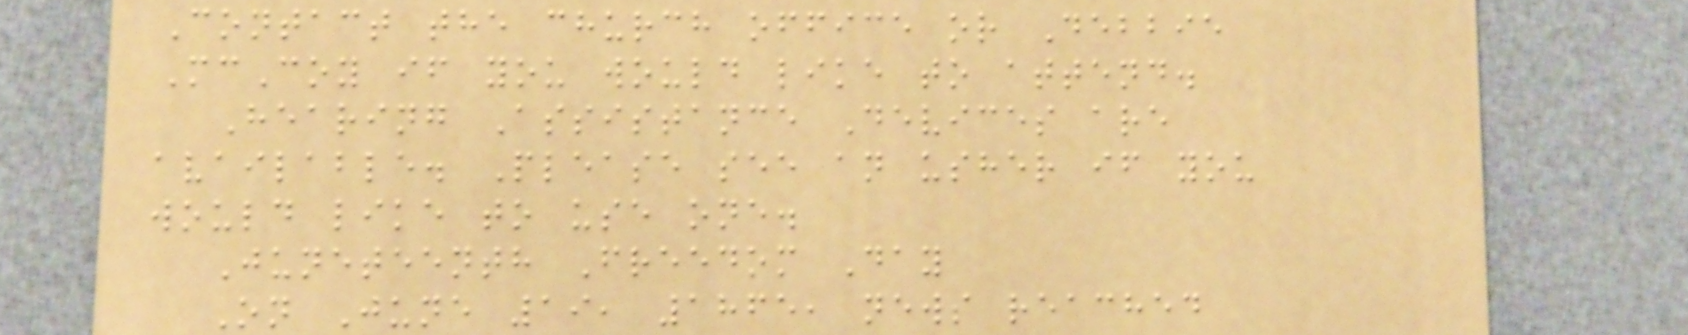Contact the church office or Debbie
McCoy if you would like to attend.
Hearing Assistance Devices are
available. Please see an usher if you
would like to use one.
Juneteenth Freedom Day
On June 19, 1865, news reached
